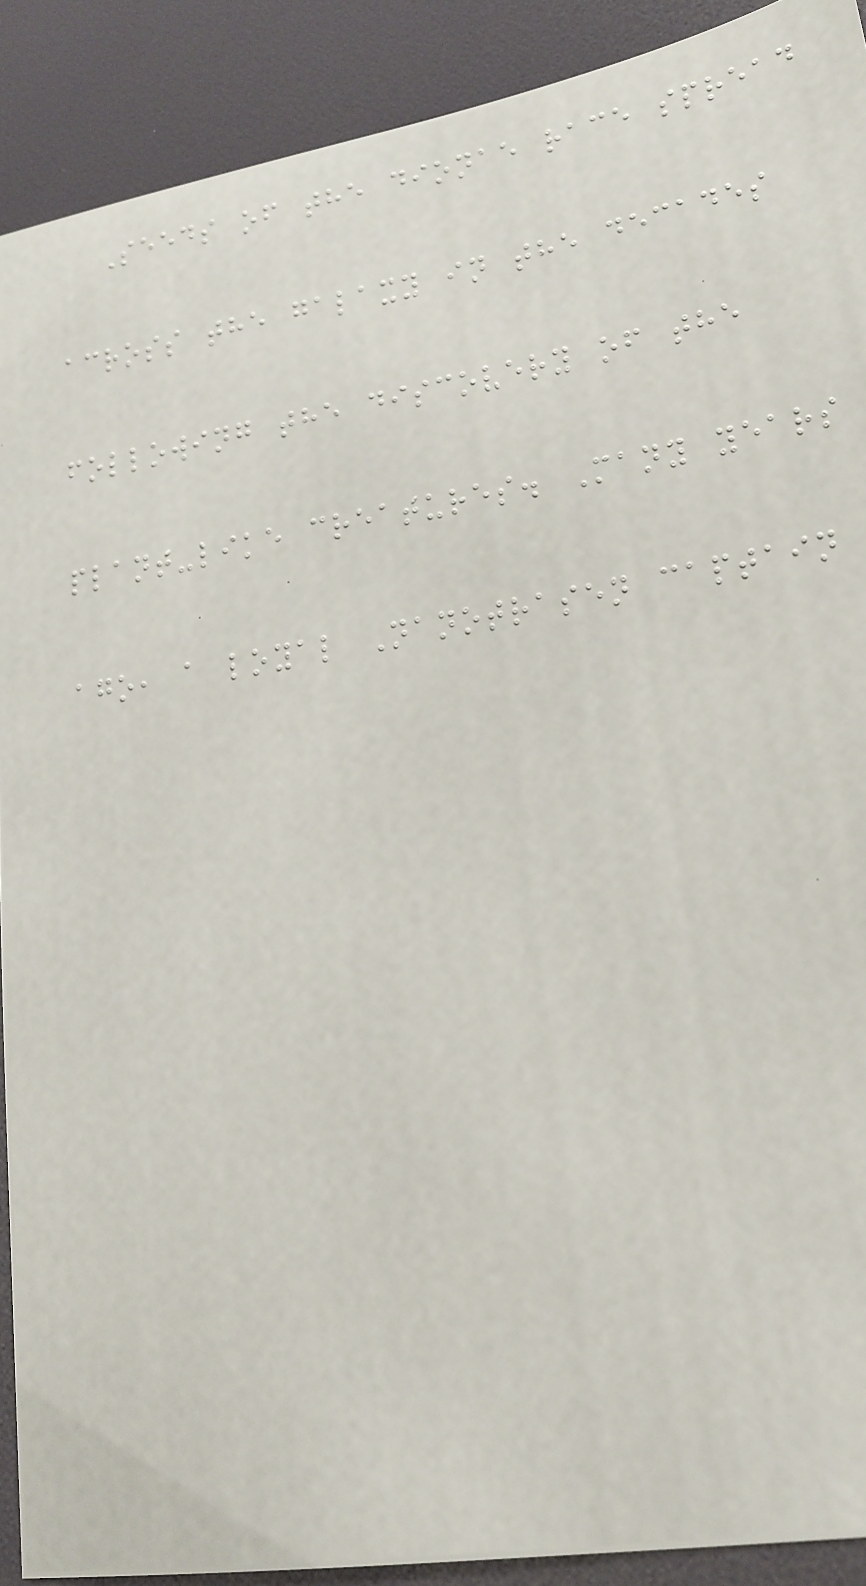Seeds of the dionae race spread
across the galaxy in the decades
following the discovery of the
plant-like creatures. Many years
ago, a loyal Nanotrasen captain
